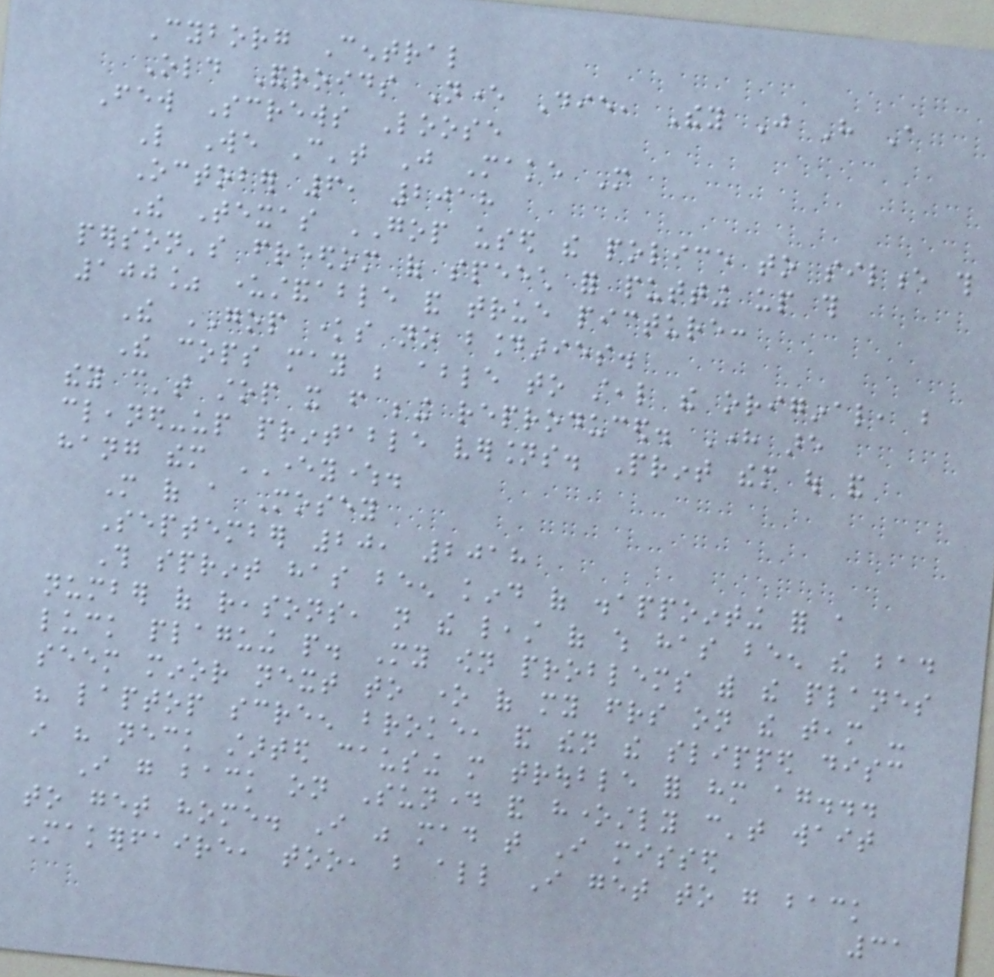Cyborg Central
Old Androids Never Die, They Just Have A
Few Screws Loose
Like We Can't Just Make More
October 6, 2018
The Texas GOP used the police to silence this
person's freedom of speech for putting up this
100% understandable and true picture:
The GOP knows no boundaries.
The cops may be able to steal the original, but
they can't stop it from being reproduced. Here are
cleaned-up printable versions. Print them out and
hang them EVERYWHERE.
More of a Mosey
September 20, 2018
This sprint has been kind of disappointing for a
number of reasons, not the least of which has been the bad
luck plaguing people. My own problems with the planes
seem minor next to one of my friends on the team -
his laptop screen broke, and then the slipped disc
in his neck started causing more trouble for him again...
I go back on Sunday and honestly can't wait
to get home. I was mad that I missed
Makerfaire, too, but all I get to go back
31
